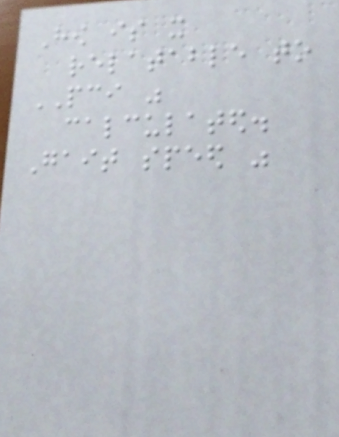How is it
relatable to
PCI was
calculated.
Gait speed was
